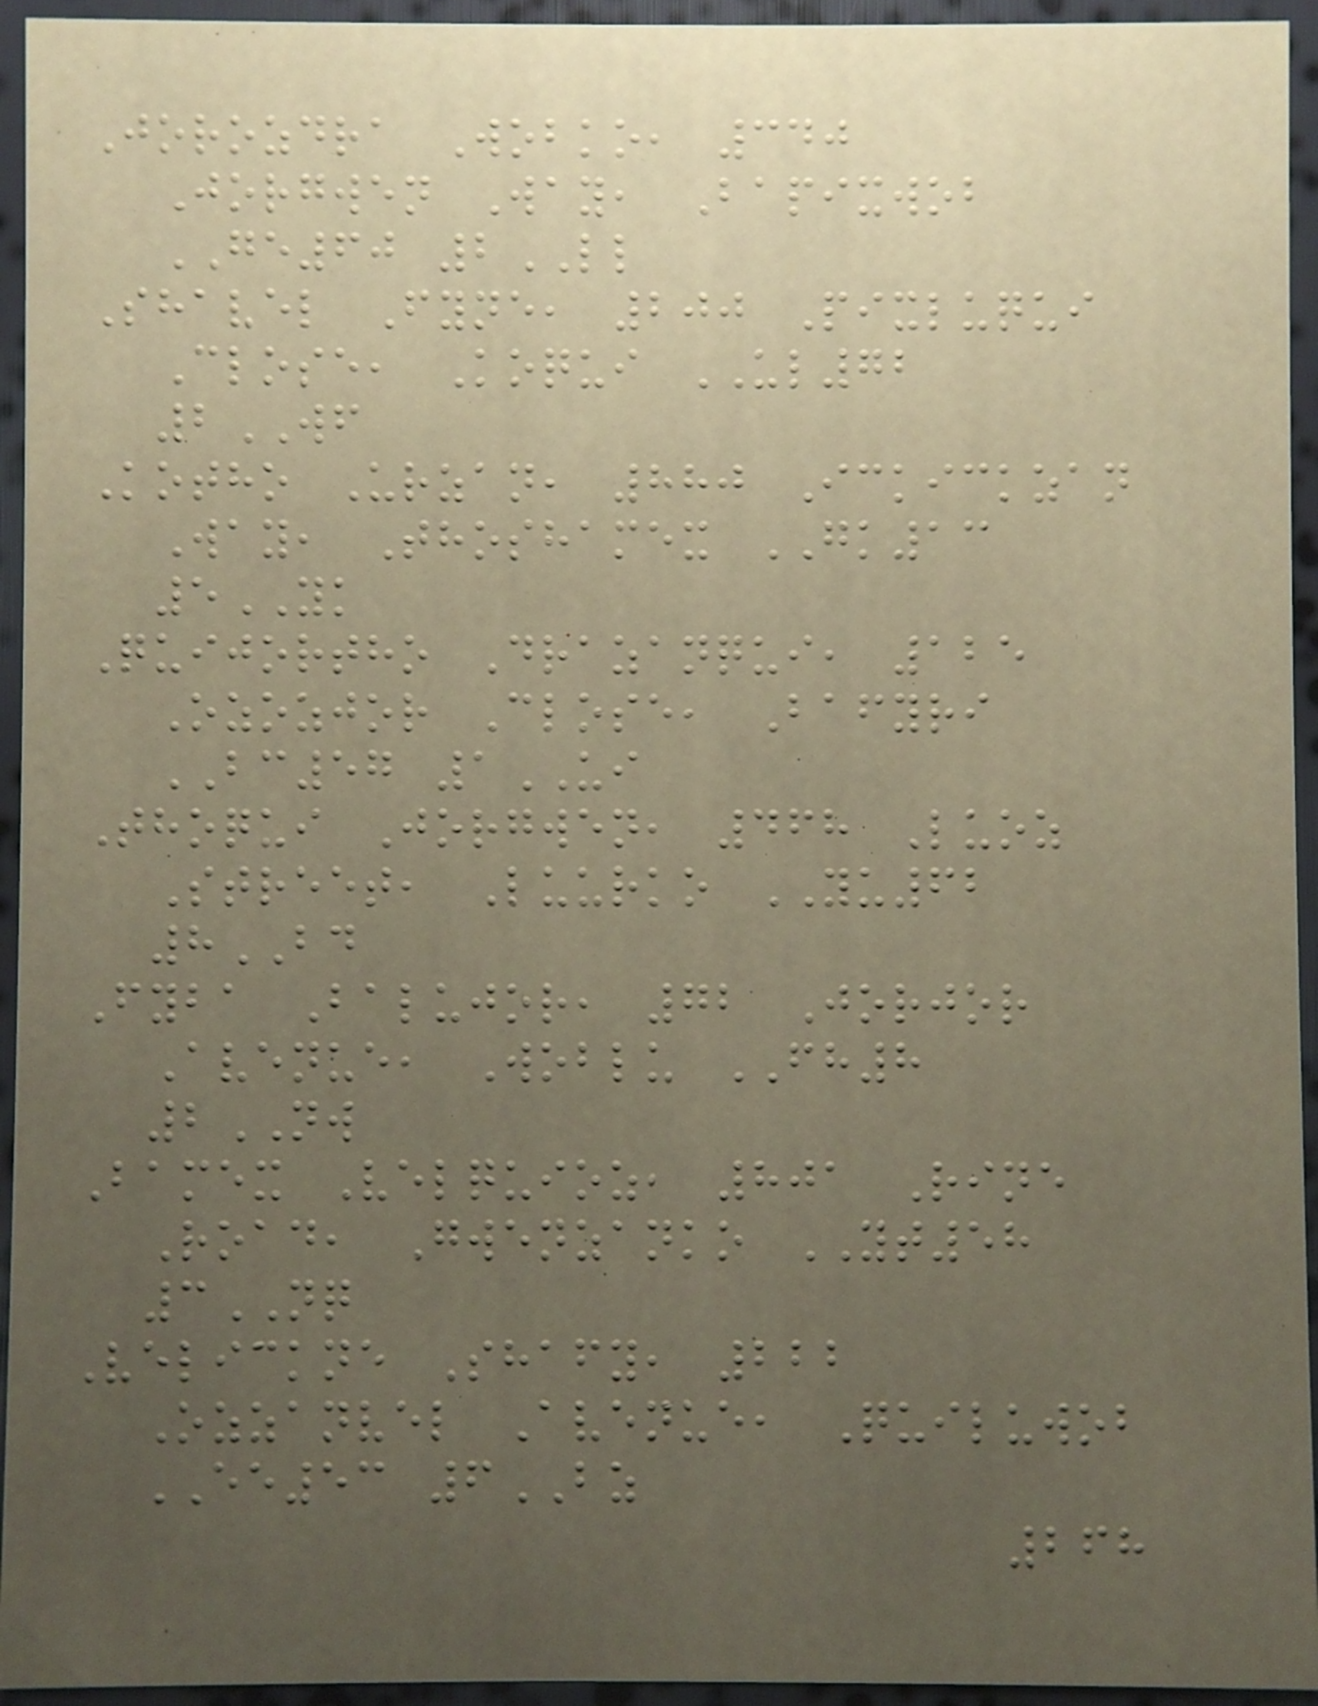Jorozdra Wobko, 340
Jorgwen Way, Bapixwob
GE60 2LL
Shavel Fyne, 200 Pixluqui
Close, Koqui UL72
2WF
Kotho Urzan, 880 Ickickzan
Way, Thoshamex GK13
5YK
Quijortho Drazanqui, 125
Ozozjor Close, Bafyri
BC57 1UI
Thoqui Jorgwen, 468 Luoz
Street, Luurko YU62
8BD
Fyba Balujor, 72 Jorjor
Avenue, Woblu FH8
2NW
Bamex Velquioz, 801 Rine
Road, Gwenzanko YT58
3NQ
Velickne Shafy, 222
Ozzanvel Avenue, Quiluwob
EE53 6BZ
268
